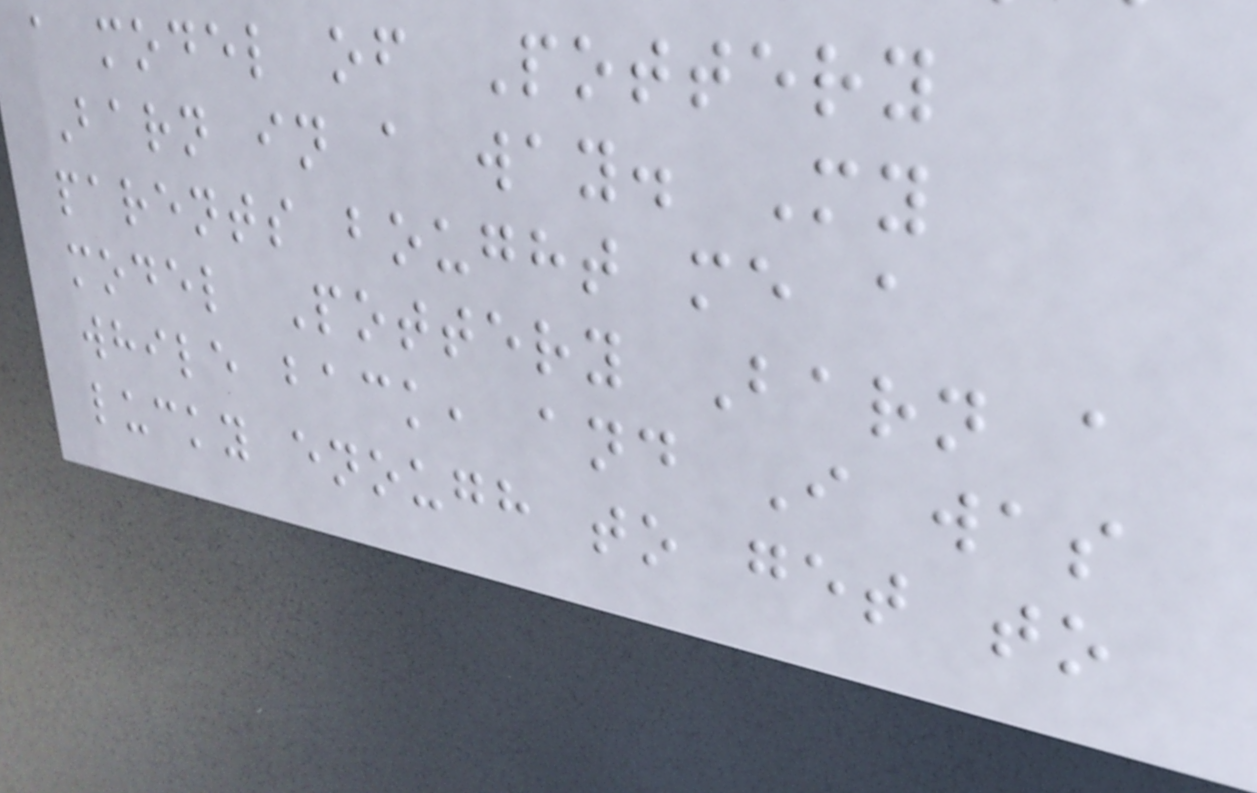a model of Pottery
Barn in a way. My
parents bought me a
model Pottery Barn a
while back, and I was
lucky enough to get to
